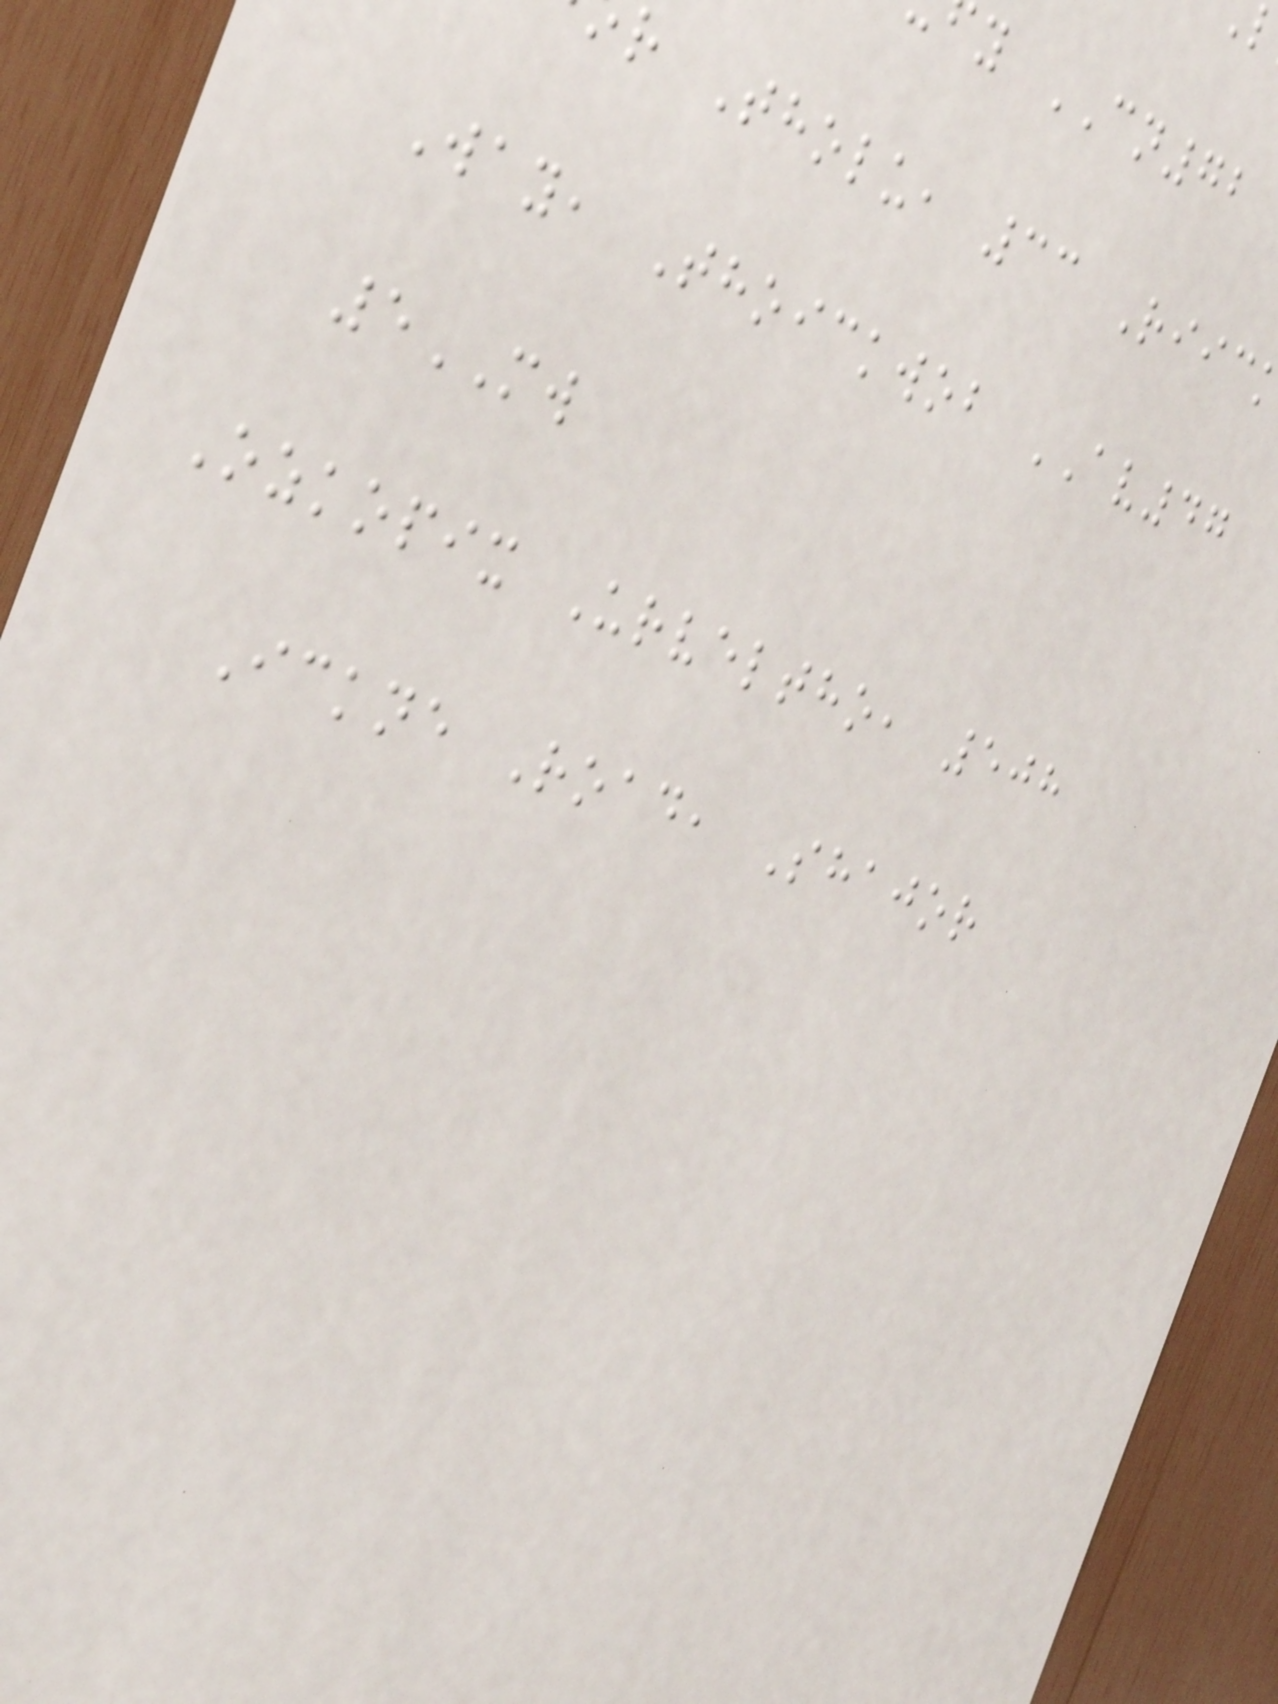y CN72
r Tholu, 33 Riic
Way, Thoickwob AV47
5MW
Ozkopix Urveltho, 508
Ickne Road, Shajor
